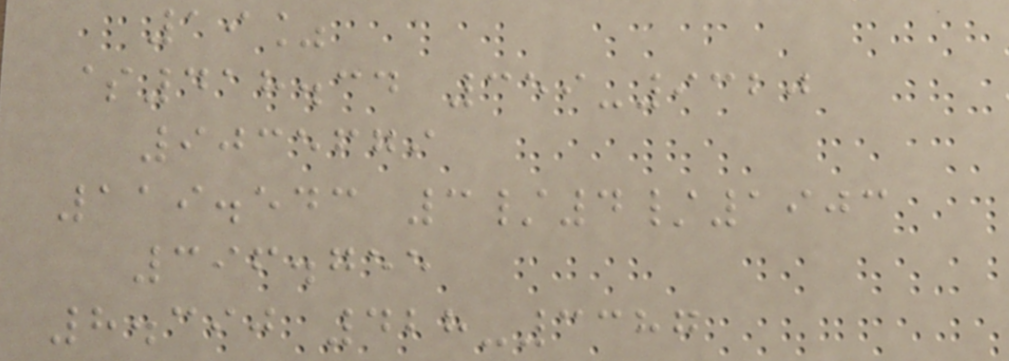19%
$418.34 359-9320
9035679
119.543 3/4/1903
396.755
8.390 428-3387
